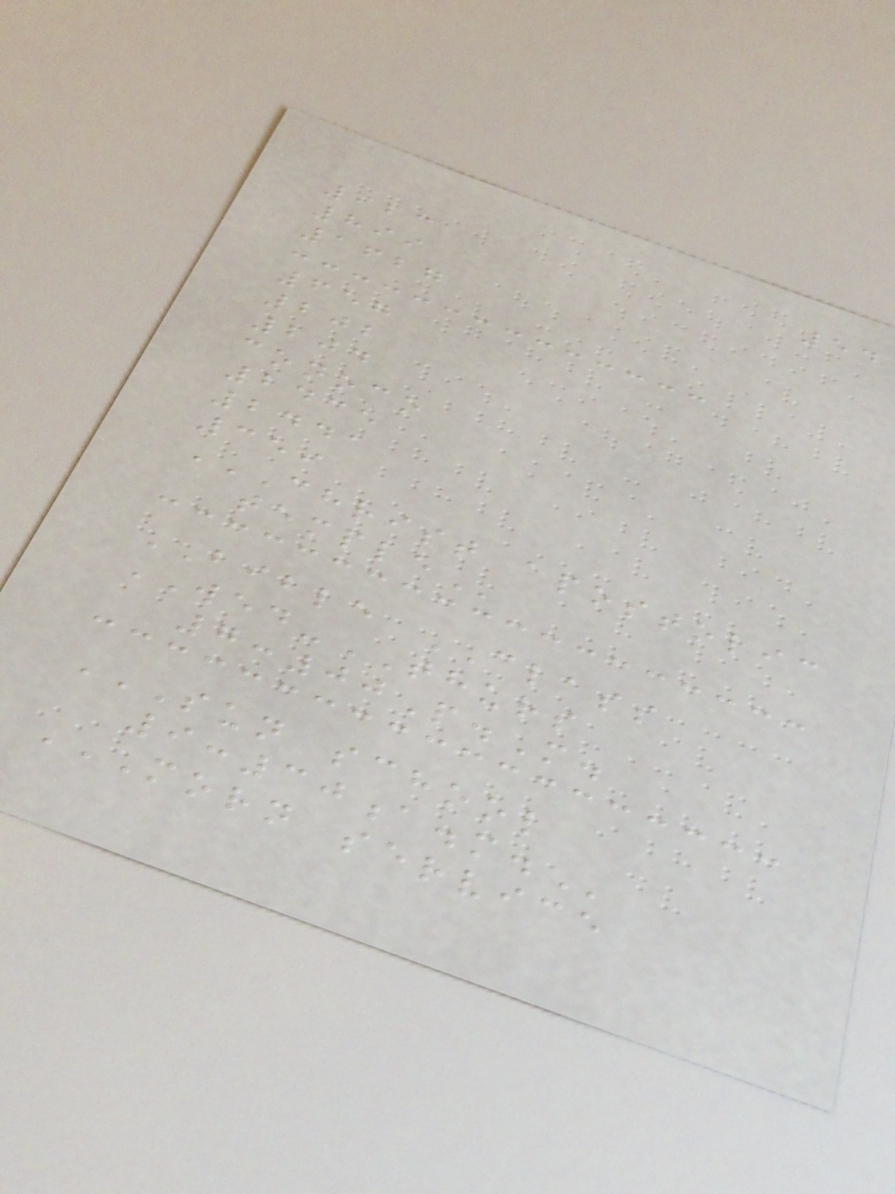54
923
899
1627
657
202
204
conoco
2435
2441
359
CHRIST APOSTOLIC
TEMPLE
BIBLE CLASS
WED-THURS
7:00P.M.
SUN SCHOOL
9:30A.M.
MORN SERVICE
